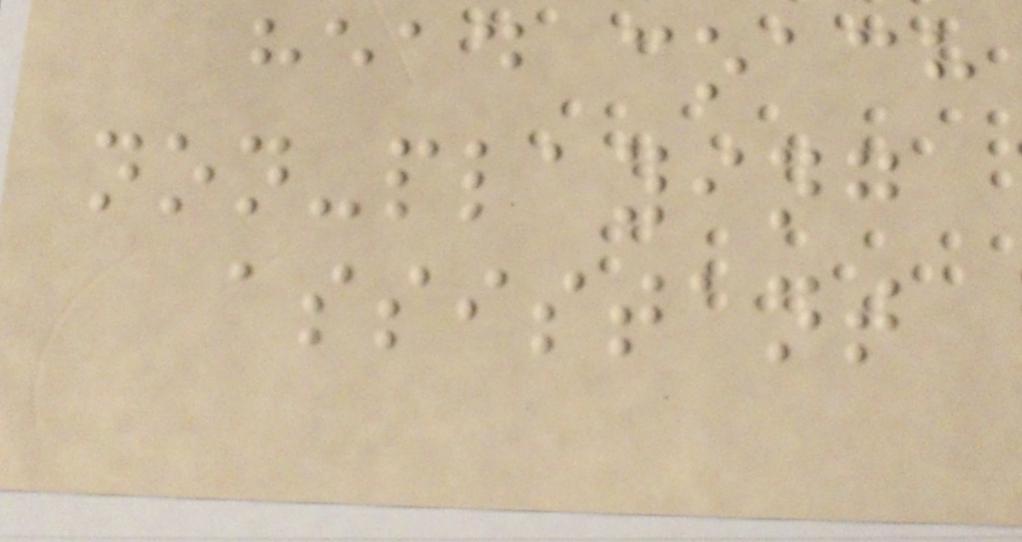head coach
non-playing
assistant
